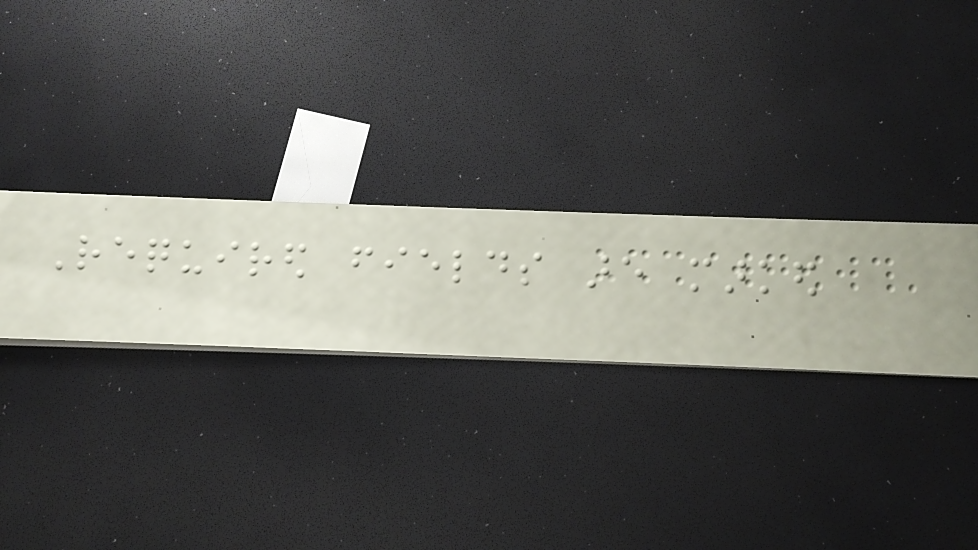Required fields are marked
